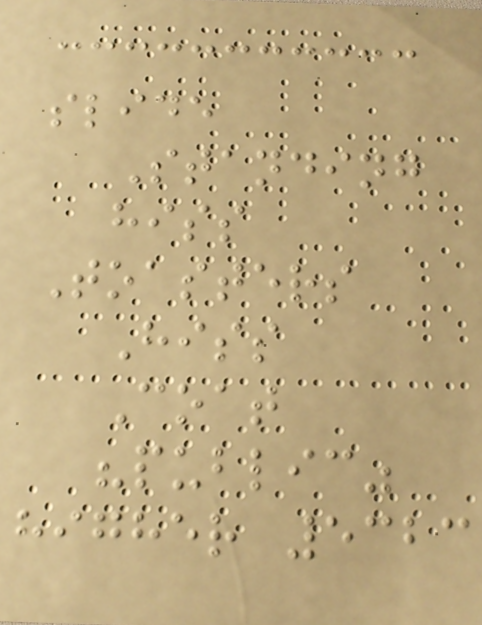slide
Standing
hiss
Toasters
Hiss
Coat
"public"
higher 5323
